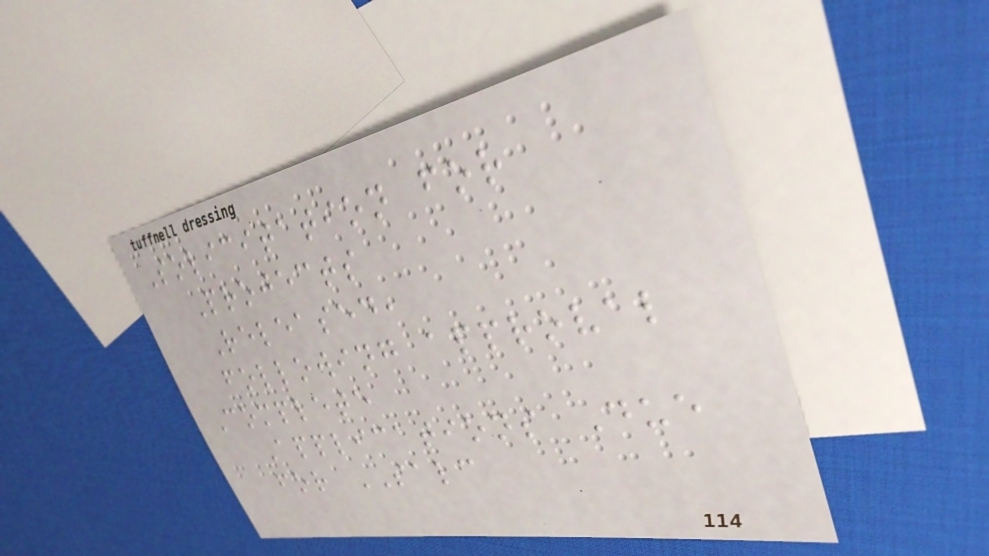Solicitation for
Projects
Released,
following approval
Complete
Applications Due
for SALC
